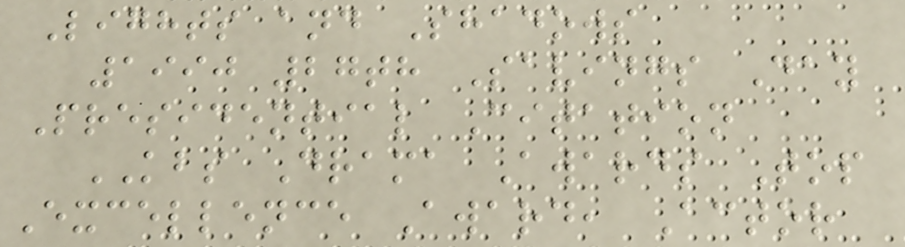Lights and Shadows
1990 27th Savings Day
Presidential Citation
KBS Drama Awards Top
Excellence Award, Actor
